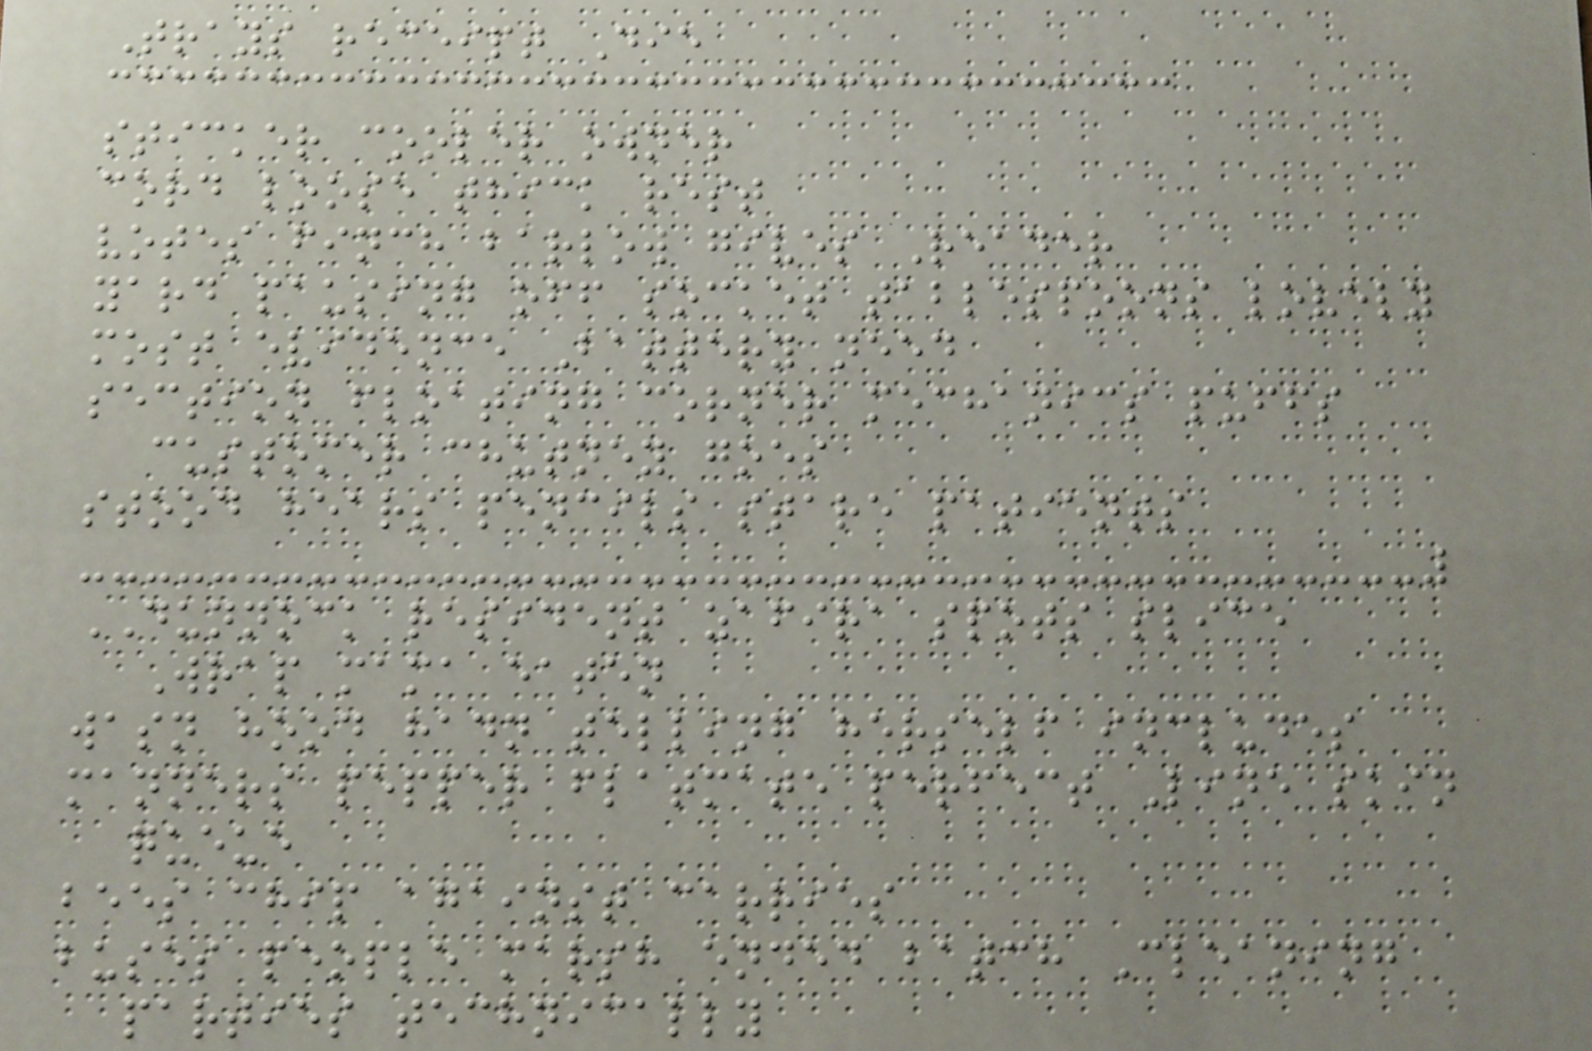Trays receipt Die
sticker cooler owner
cord loose thick rest
votes finch barlow gives Reader
yard pausing off socket tablespoons lovely
most evidence Battery need
section floating corner mechanics puffs
customer chutney goes
stood hears pencils stare patients
DUNNOCK resident zafira spots slice
Wrap mama eaten
wasn hood hadn telling herself includes
manners pepper flatmate perfect Line skin
queue
bees chip against carries
buses people marsh ended batch Cleaning
parties technically
